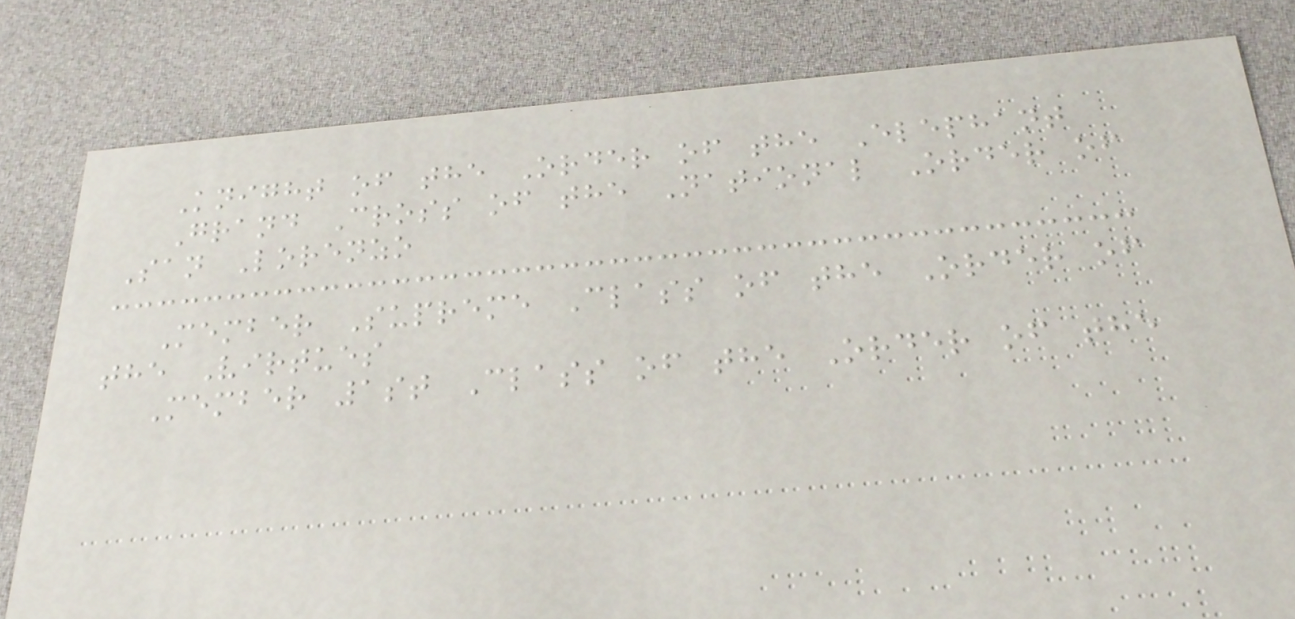Knight of the Order of the Elephant
Grand Cross of the National Order of
San Lorenzo
Member Supreme Class of the Order of
the Virtues
Member 1st Class of the Order of the
